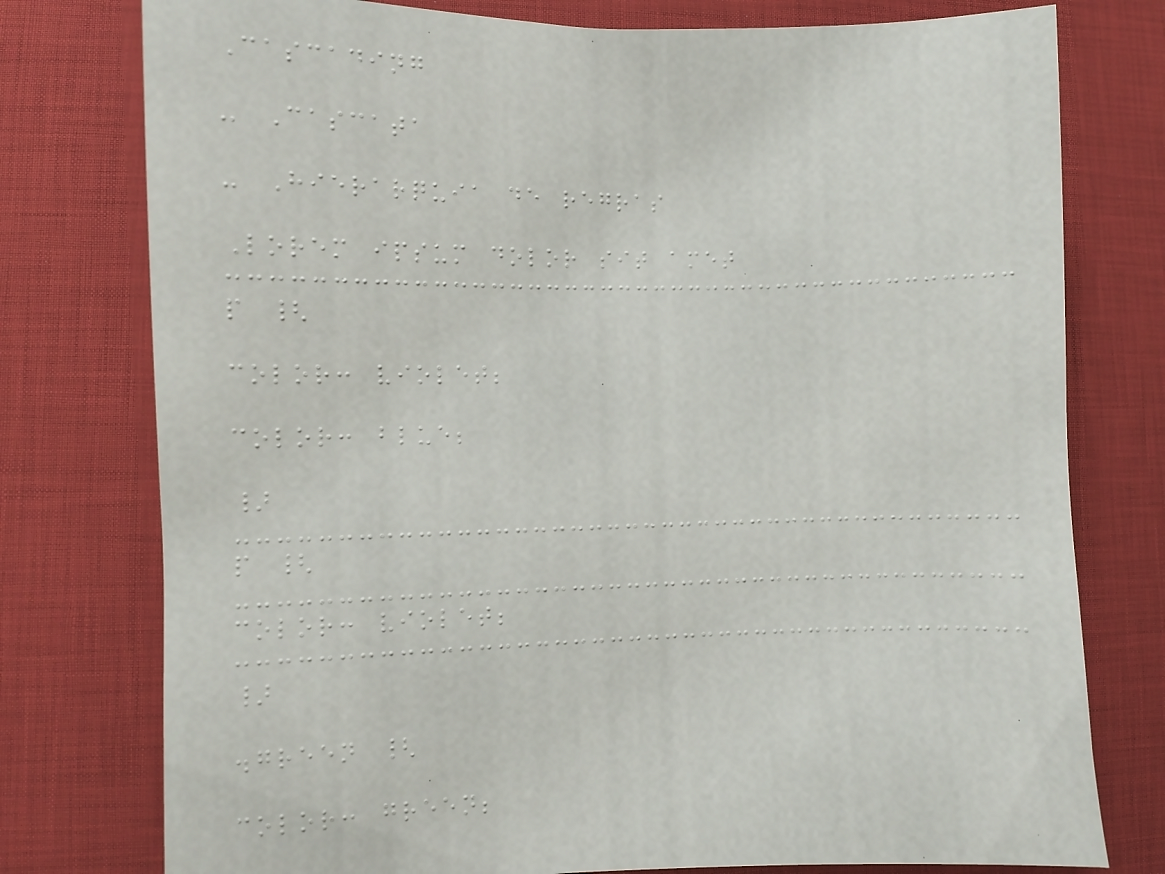Cascading
- Cascata
- Hierarquia de regras
Lorem ipsum dolor sit amet
p {
color: violet;
color: blue;
}
p {
color: violet;
}
.green {
color: green;
